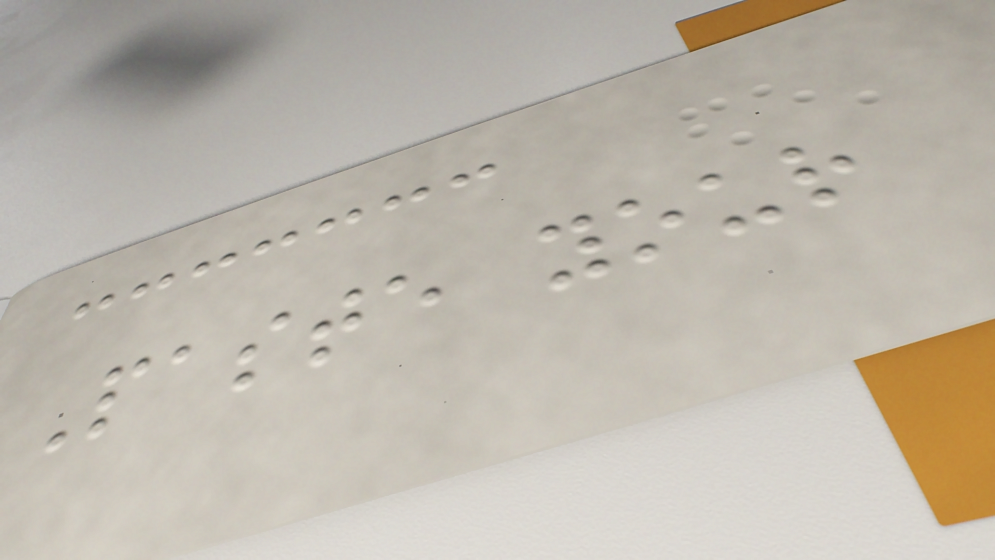Paste your
